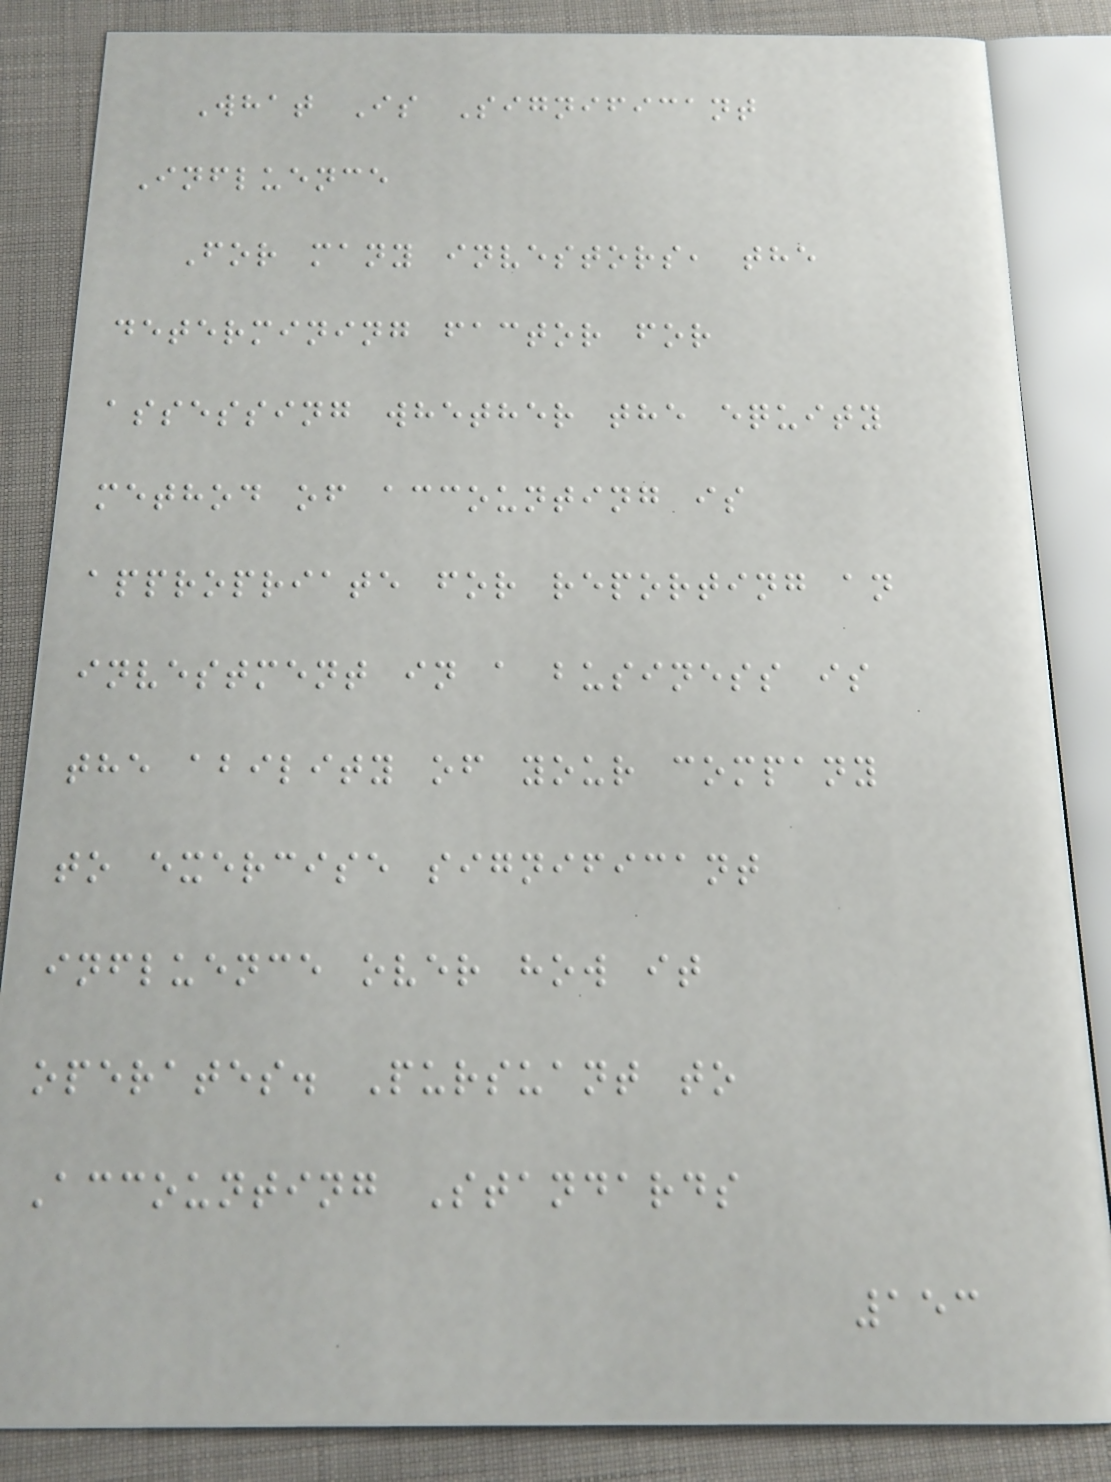What Is Significant
Influence
For many investors, the
determining factor for
assessing whether the equity
method of accounting is
appropriate for reporting an
investment in a business is
the ability of your company
to exercise significant
influence over how it
operates. Pursuant to
Accounting Standards
153
